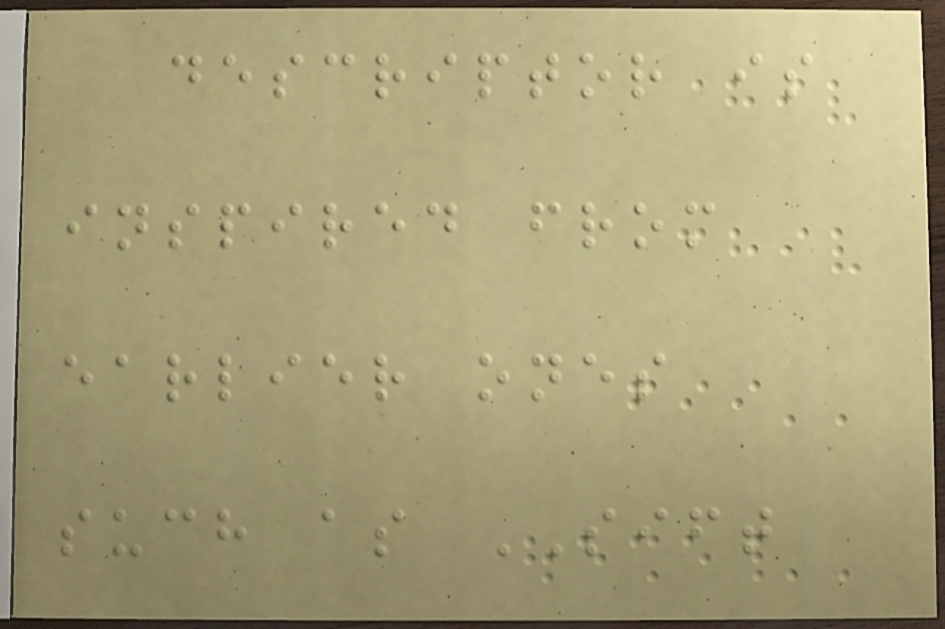descriptor is
inspired from
earlier ones
such as SIFT
